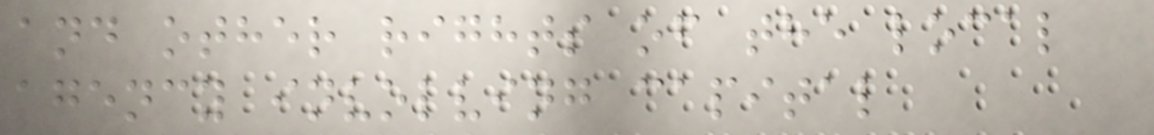and other rights of the local
agency involving capital
